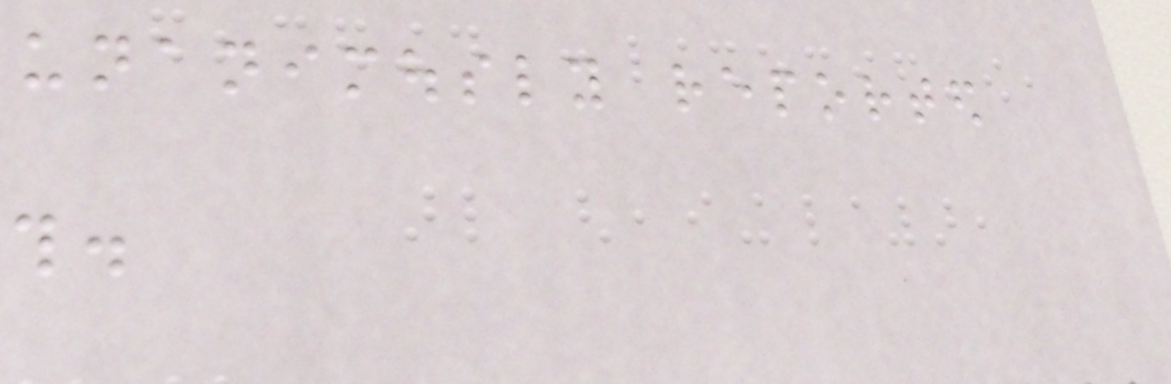unanimously reported
this.
